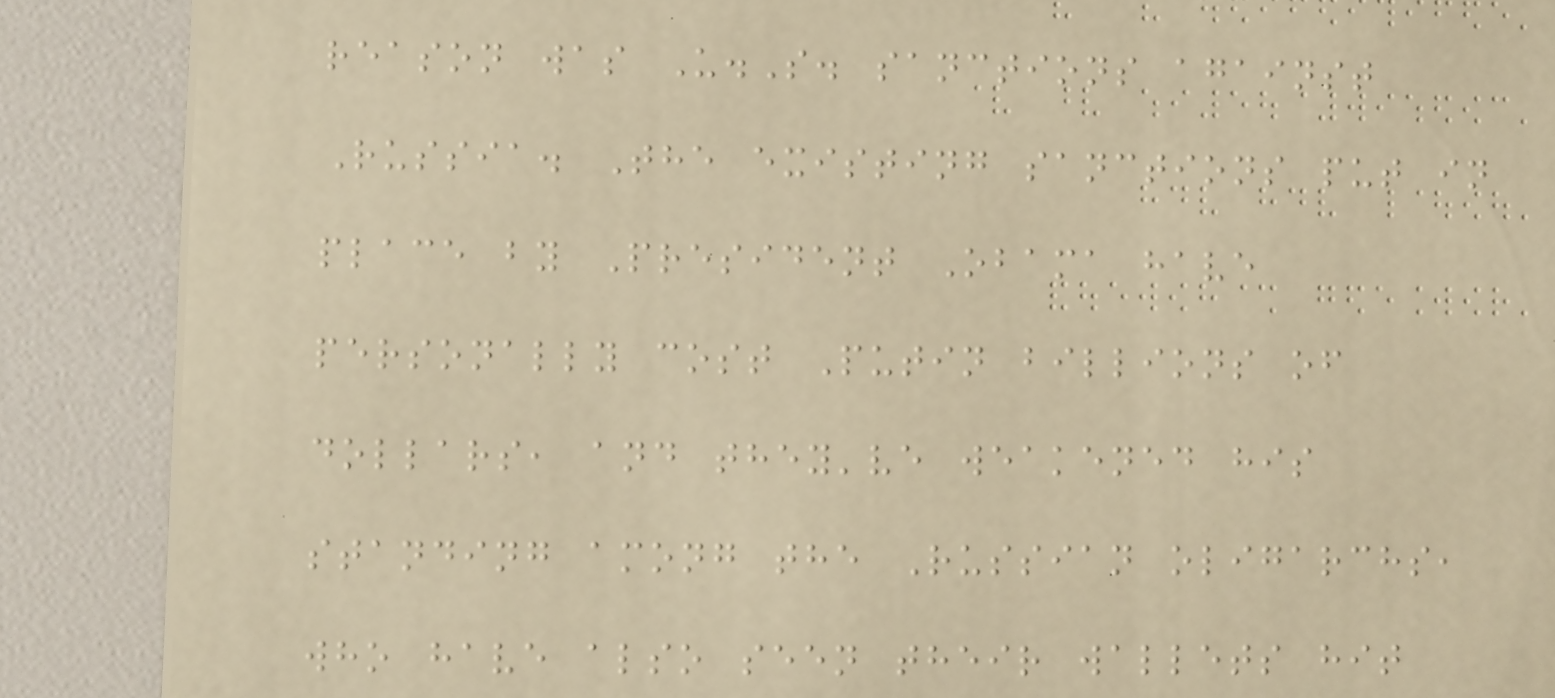reason was U.S. sanctions against
Russia. The existing sanctions put in
place by President Obama have
personally cost Putin billions of
dollars, and they've weakened his
standing among the Russian oligarchs,
who have also seen their wallets hit
